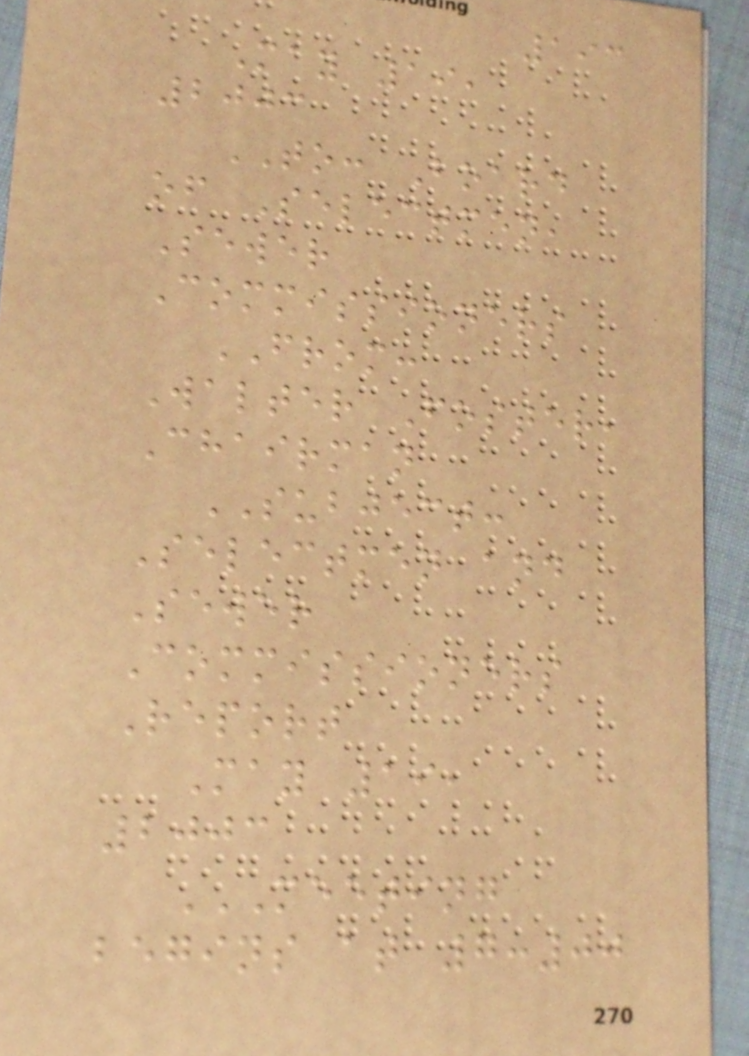193
May 19,
2003
TO: Board
of Selectmen,
Sewer
Commissioners
FROM:
Walter Foster,
Chairman
SUBJECT:
Selectmen and
Sewer
Commissioners
Report
May 19,
2003
MEETING
BEGINS AT 7:00
